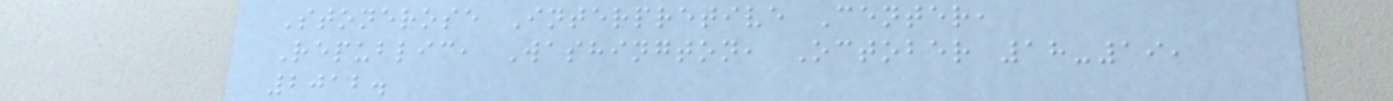Stonerose Interpretive Center,
Republic, Washington, October 18-19,
2012.
